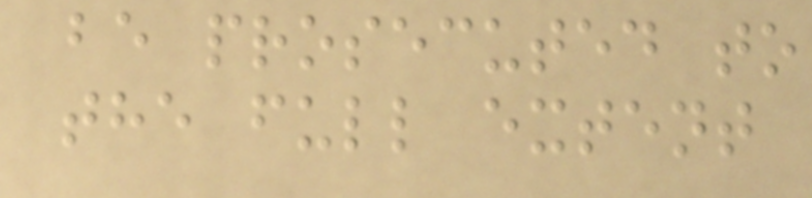be prosecuted to
the full extent
